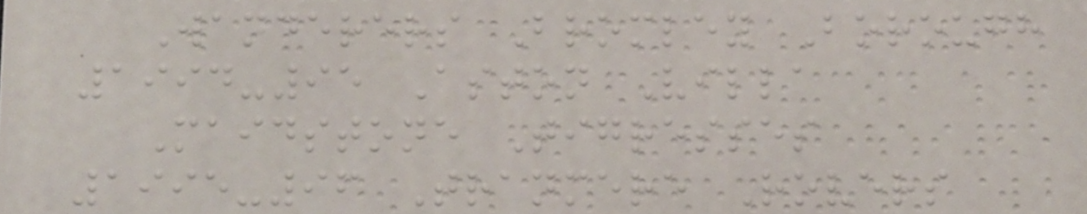Wanderers Bromley Borough
1994-95 Aston Villa
Maidstone Tigresses
1995-96 Tranmere Rovers
